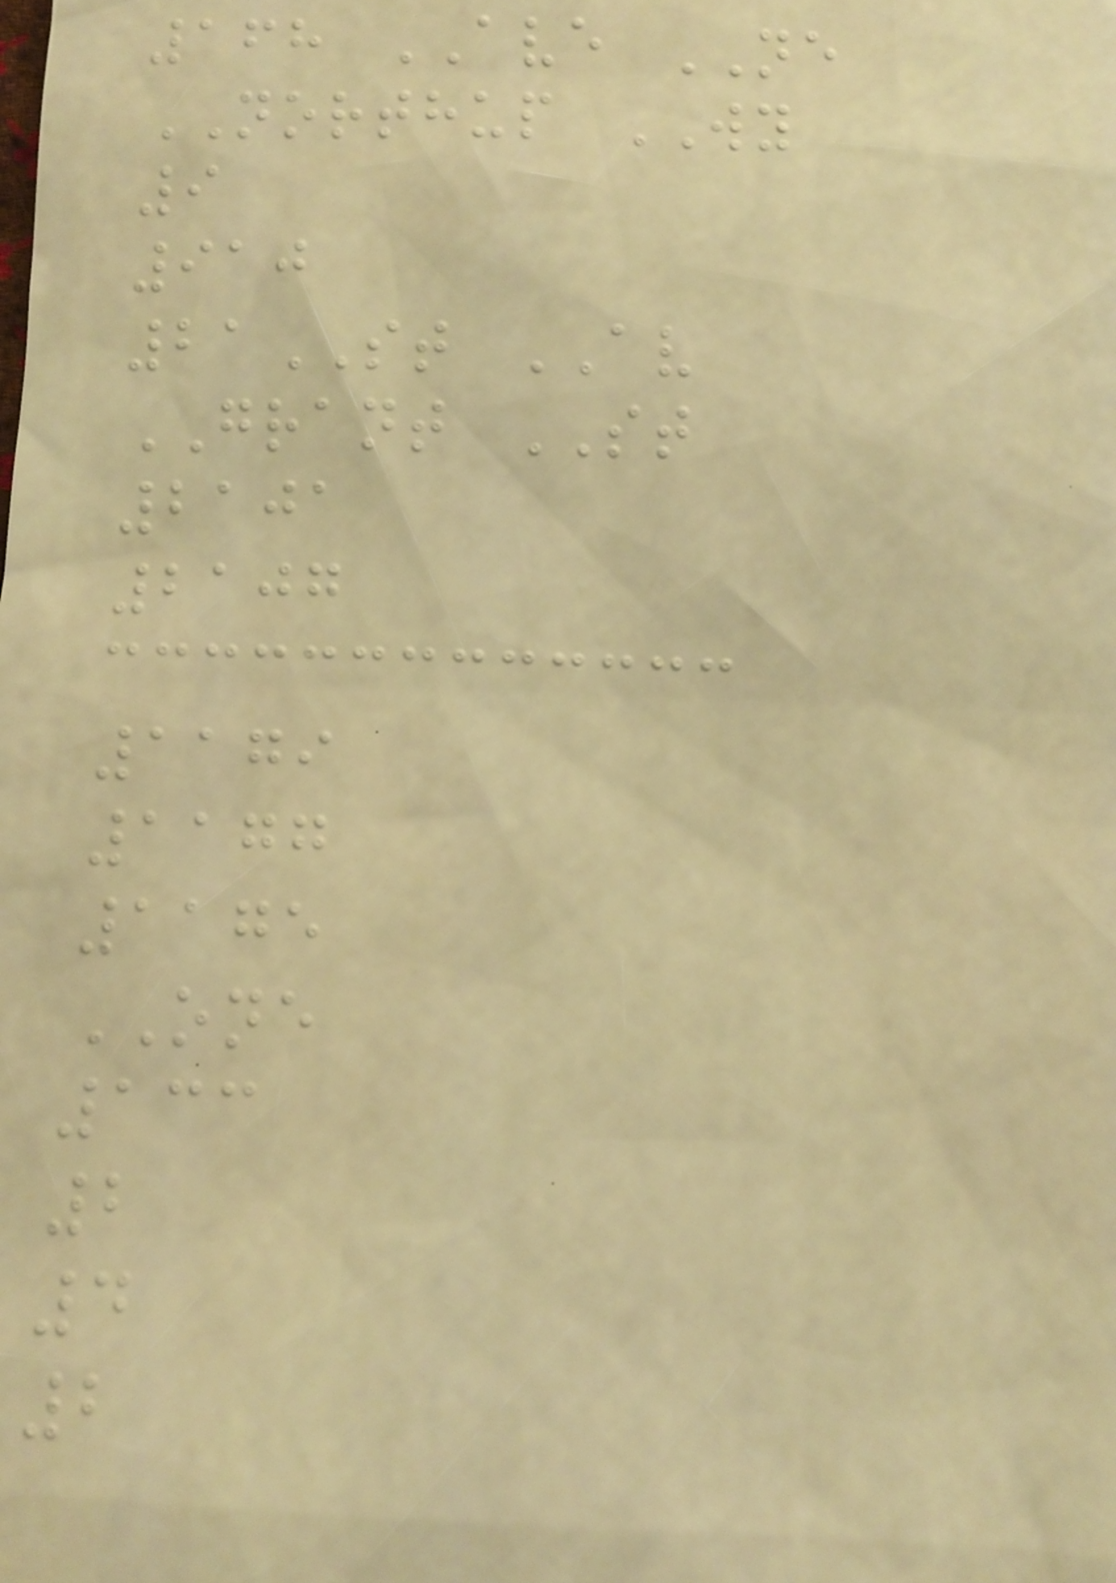168 AVE NE
NORTHUP WY
9
910
21ST AV
GRANT ST
2101
2107
1179
1177
1175
ONE
133
2
4
2
